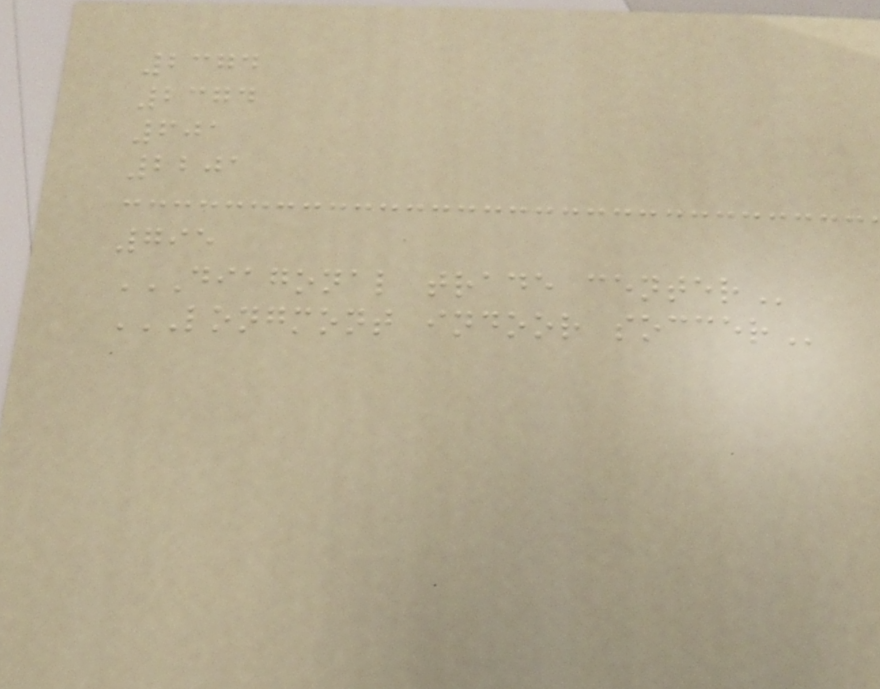2374
2374
601
2201
795
DIAGONAL TRADE CENTER
LONGMONT INDOOR SOCCER
